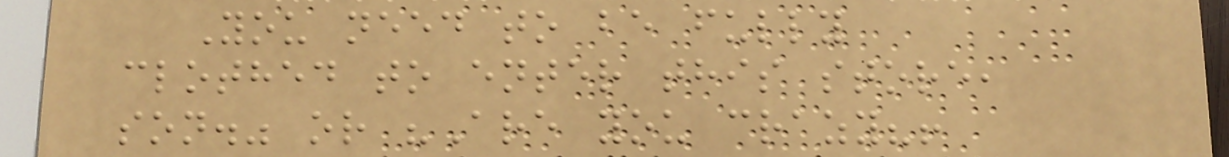You need to be fully
clothed to enter this store,
son." or "Are you crazy?!
